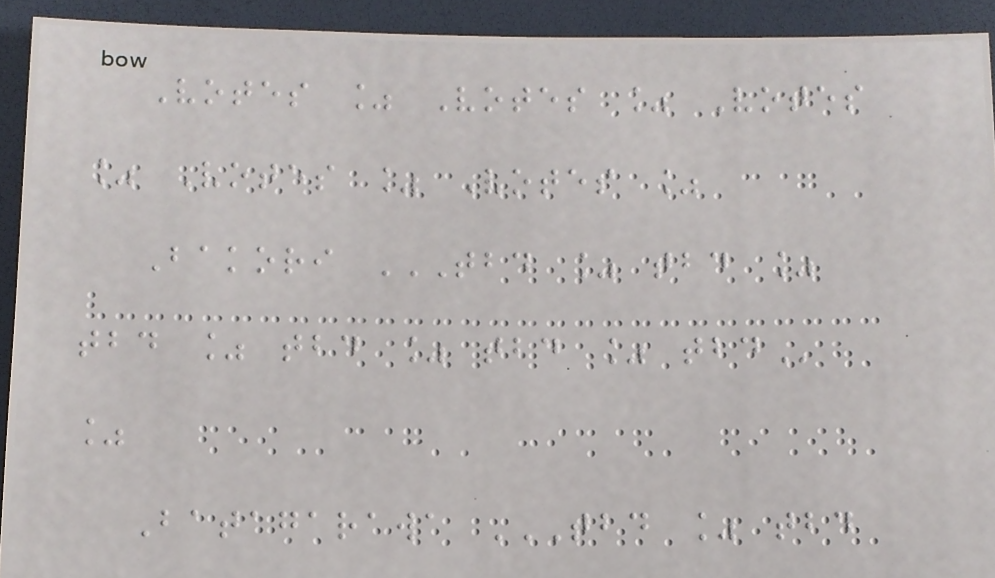Votes % Votes % Votes
% Votes % Votes %
Bakori TBD % TBD %
TBD % TBD % TBD % TBD
%
Batagarawa TBD % TBD
